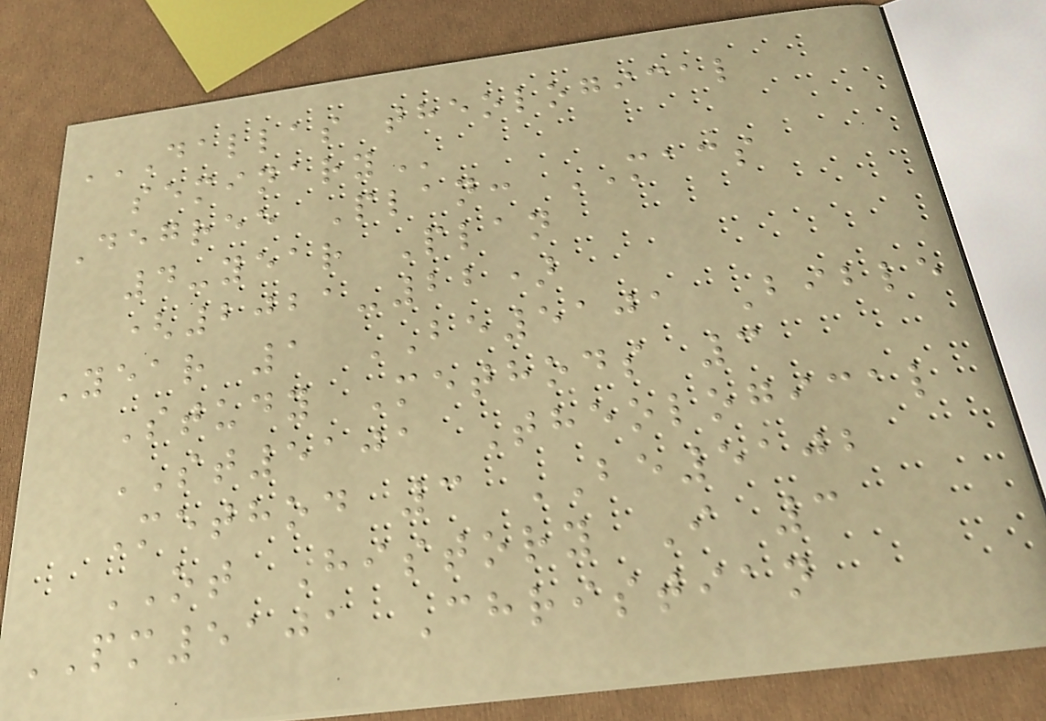DALLAS THEOLOGICAL
SEMINARY
Degree Plan: MACS
4-year Plan
(2021-22)
Year 1 BE5101 Bible
Study Methods 3
ST5101 Theological
Method 3 BE5102
OT History I 3
PM5101 Christian
